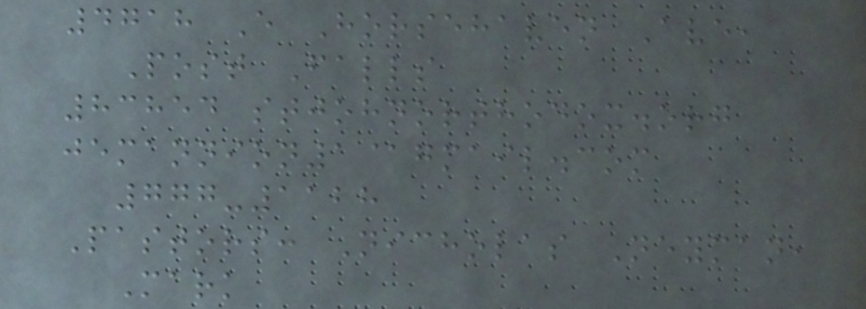4718 E Horsehaven Ave,
Post Falls
83854 stjohnorthodox.org
jemannion1@gmail.com
777-1128
Pastors: Nicholas Neyman,
Mark
